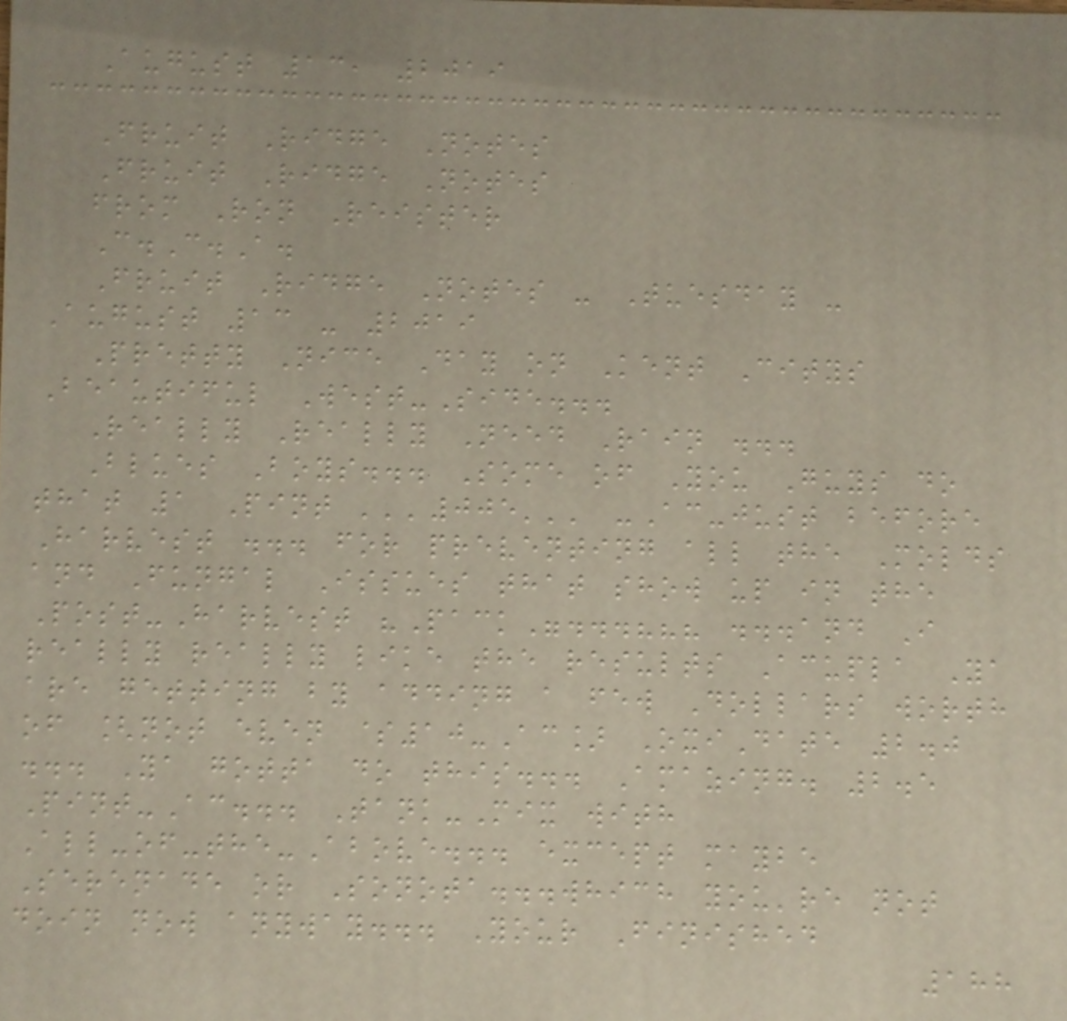August 13, 2019
Fruit Ridge Notes
Fruit Ridge Notes
from Ron Reister
C.C.A.
Fruit Ridge Notes - Tuesday -
August 13 - 2019
Pretty Nice Day on Kent Citys
Beautiful West-Side...
Really Really Need Rain ...
Blues Boys... Some of You Guys do
that 1 Pint '''005''' -Ac-just before
Harvest ... for preventing all the Molds
and Fungal Issues that show up in the
Post-Harvest "Pack"...??? ...and I
really really like the results Acupla Ya
are getting by adding a few Dollars worth
of [not even $10-Ac] OxiDate 2.0
... Ya gotta do this... Amazing. 2.5
Pint-Ac... Tank-Mix with
All-of-the-Above... except maybe
Serenade or Sonota...which you're not
doin now anyway... Your Finished
188
